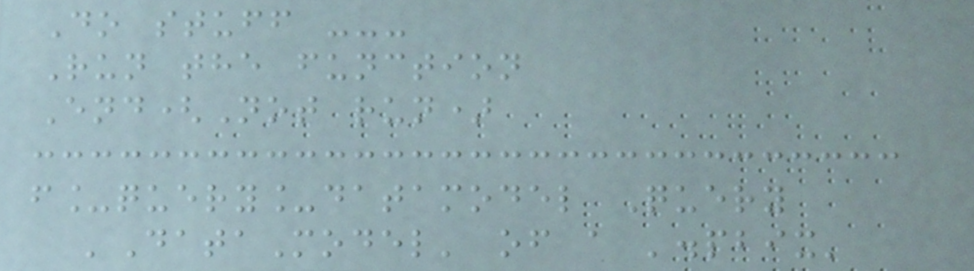Do stuff ---
Run the function
End(Not run)
f_query_datamodel Query
'DataModel' of a '.pbix'
